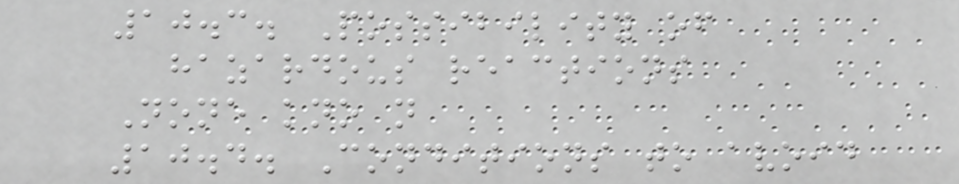10.3. Possibility of
hazardous reactions
None kno n
10.4. Conditions to avoid
